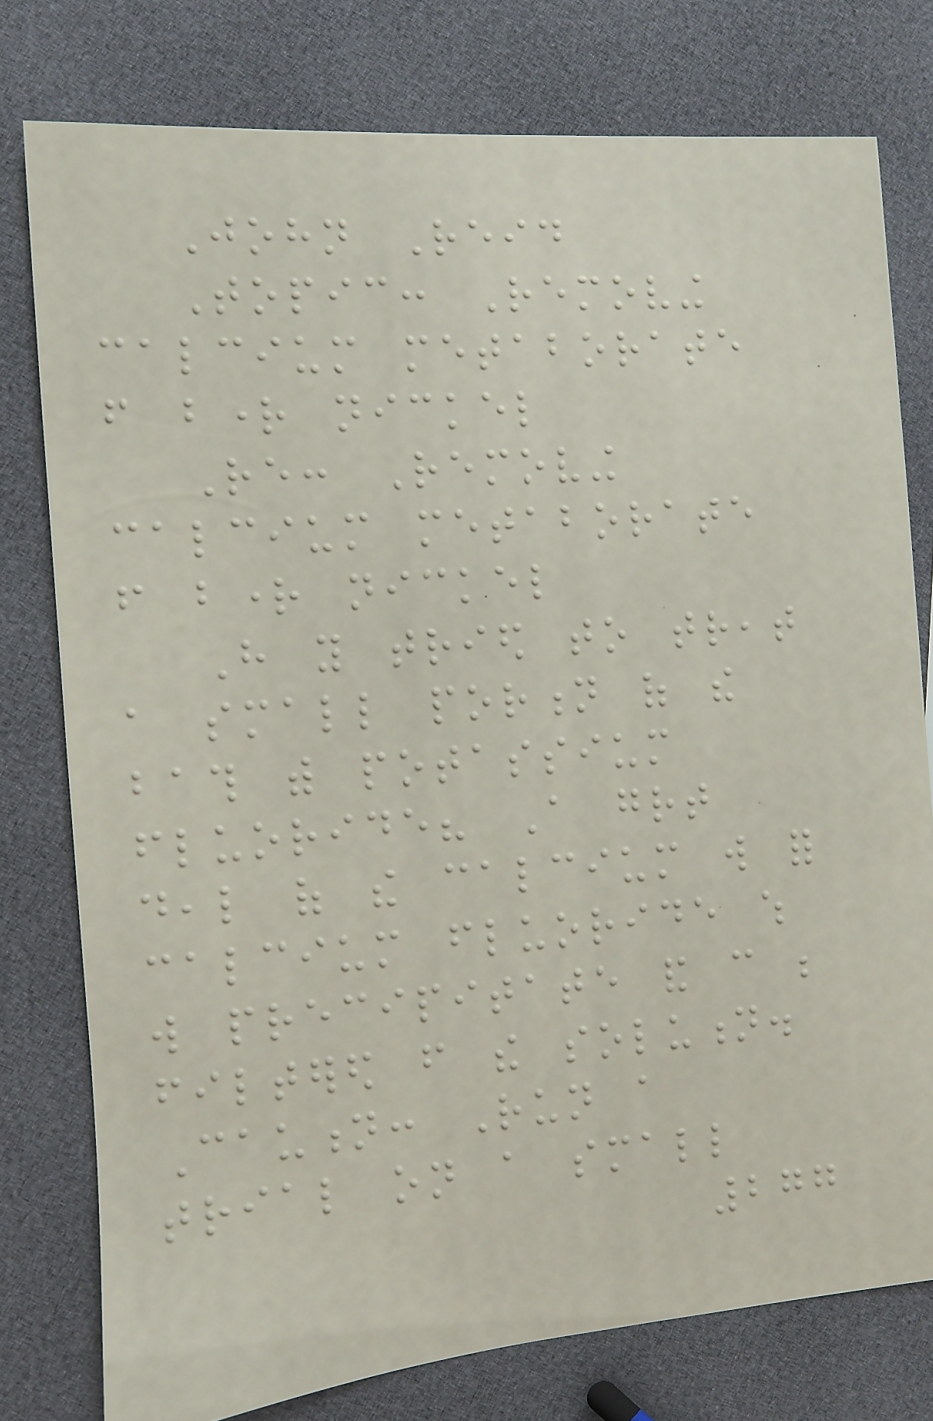John Reid
Topic: Removing
calcium metaborate
from bright nickel
Re: Removing
calcium metaborate
from bright nickel
Have you tried to treat
a small portion of the
bath with potassium
fluoride? A great
deal of the calcium will for
calcium fluoride which
will precipitate and can be
filtered from the solution.
Caution: Run a
trial on a small
277
